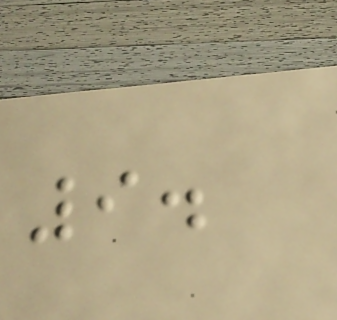9.
